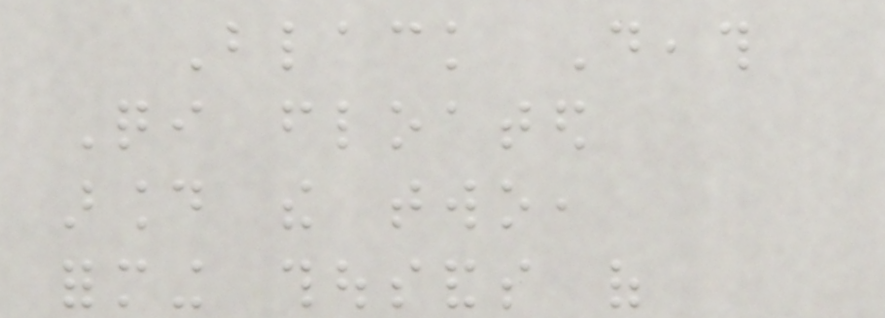Black Death
Qi floated
around the two,
forming thousands of
